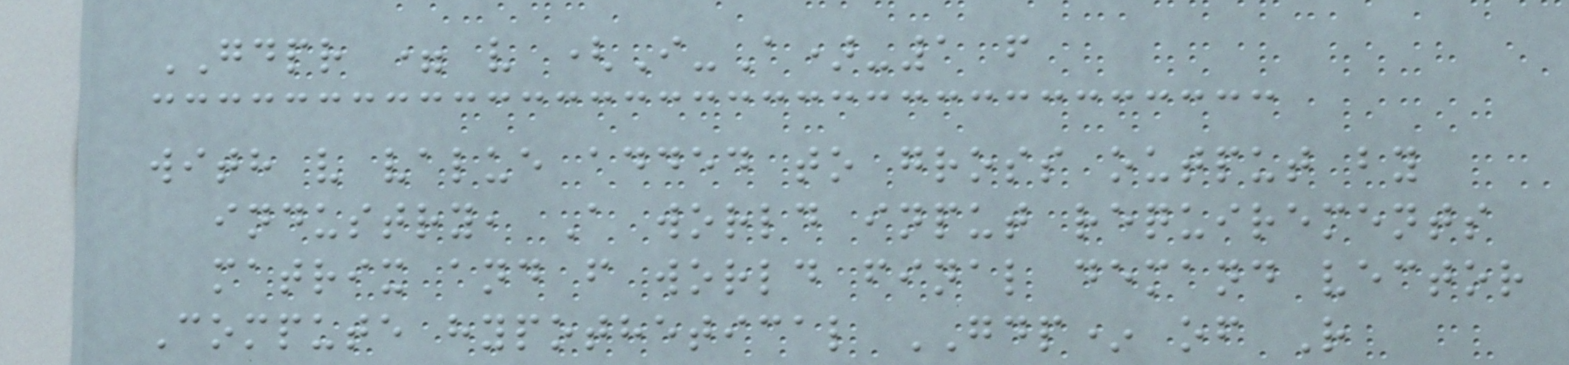GDPR = v (I-A)-1 f
with v value added to gross output by
industry, A world input requirements
matrix and f world final demand vector
Compute hypothetical GDP* of R
